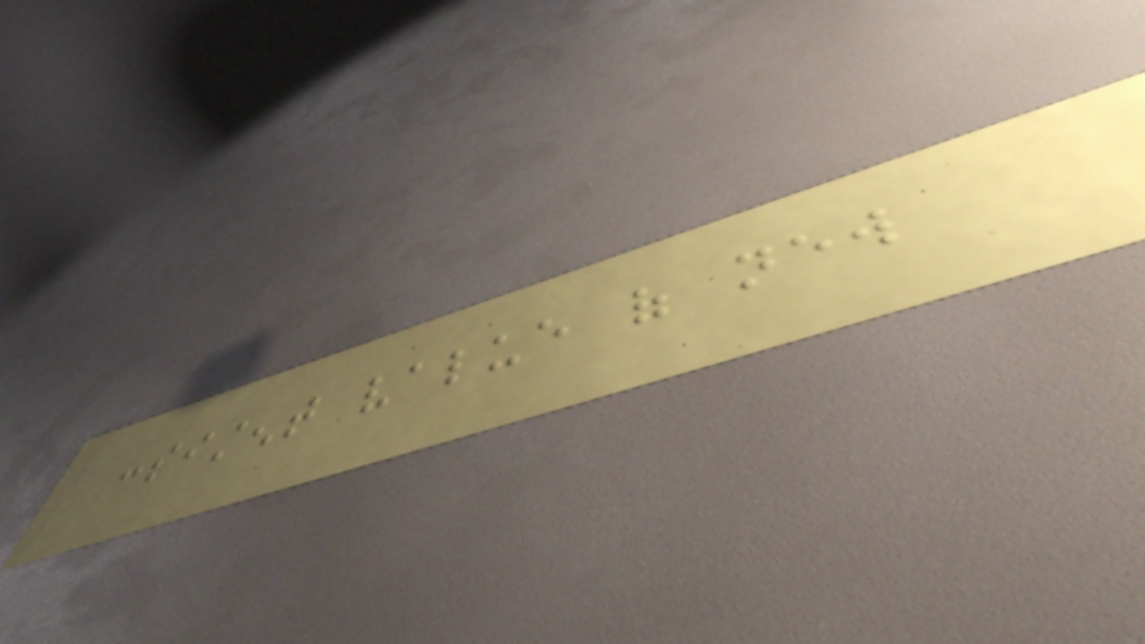consistent value of new
